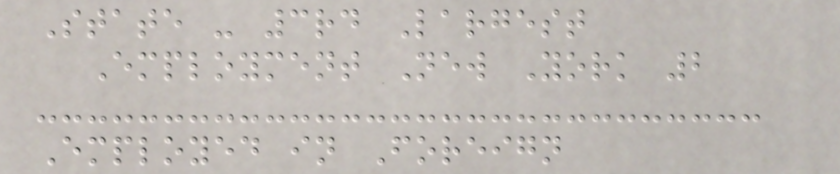State - 3rd Largest
Employment New York 2
Employed in Foreign
